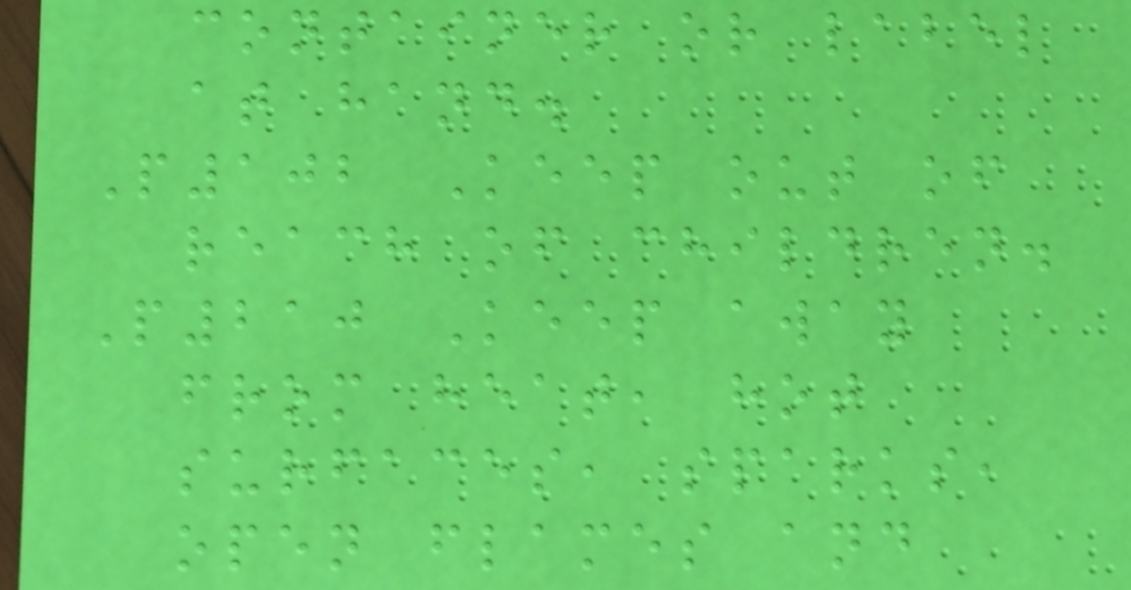container or label
at hand.
P102 Keep out of
reach of children.
P210 Keep away
from heat, hot
surfaces, sparks,
open flames and
